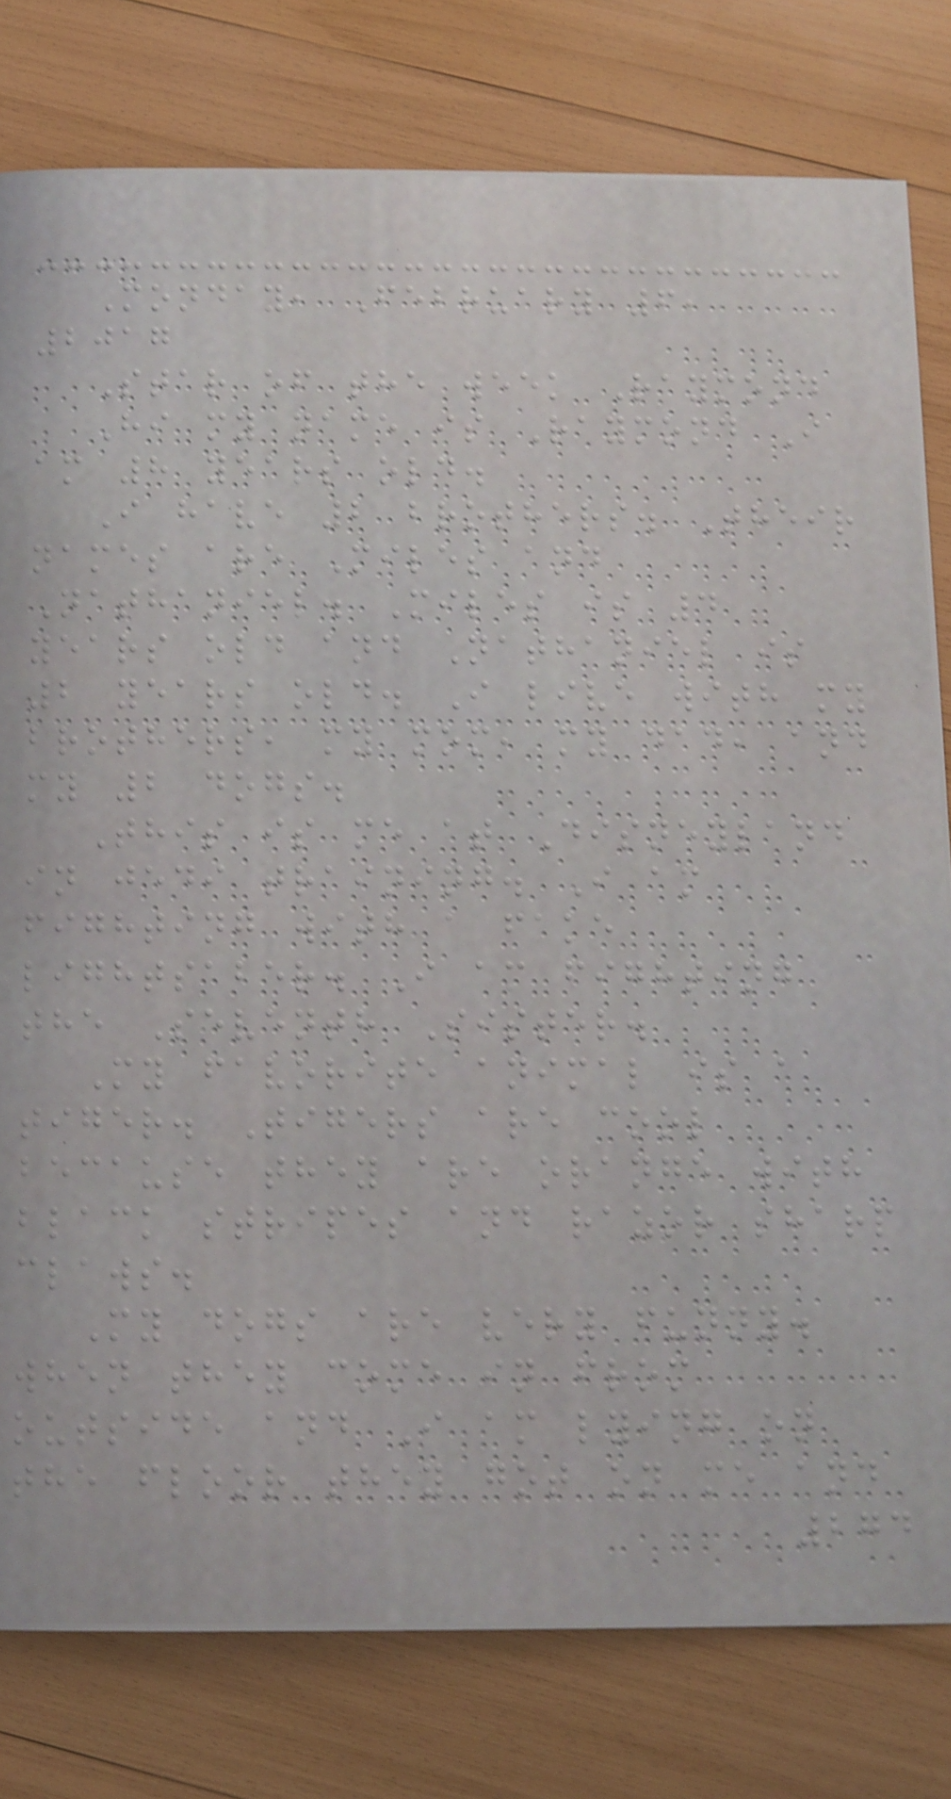Monday, February 6,
2017
Star of the week Raymond
Hi my name is Raymond I
am 8 years old.
I have 2 brothers. Their
names are Miles and
Nathaniel. Miles is 4
years old and Nathaniel is
2 years old. I live with my
brothers, my mom, my dad, and
my 2 dogs.
This is me at Disneyland
in jedi training. I am
fighting with a fake
lightsaber. I am fighting
the Seventh Sister.
My favorite animal is a
tiger. Tigers are cool
because they are orange with
black stripes and razor sharp
claws.
My dogs are very funny.
when they come in from
outside and I am lying on
the floor they got on me and
274
